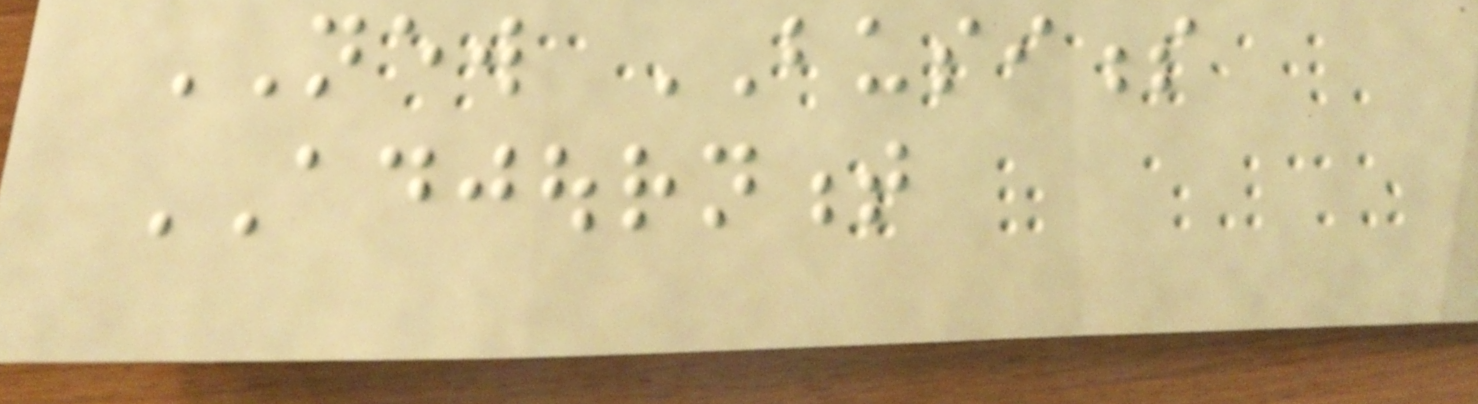NEW BUSINESS
ADJOURNMENT
